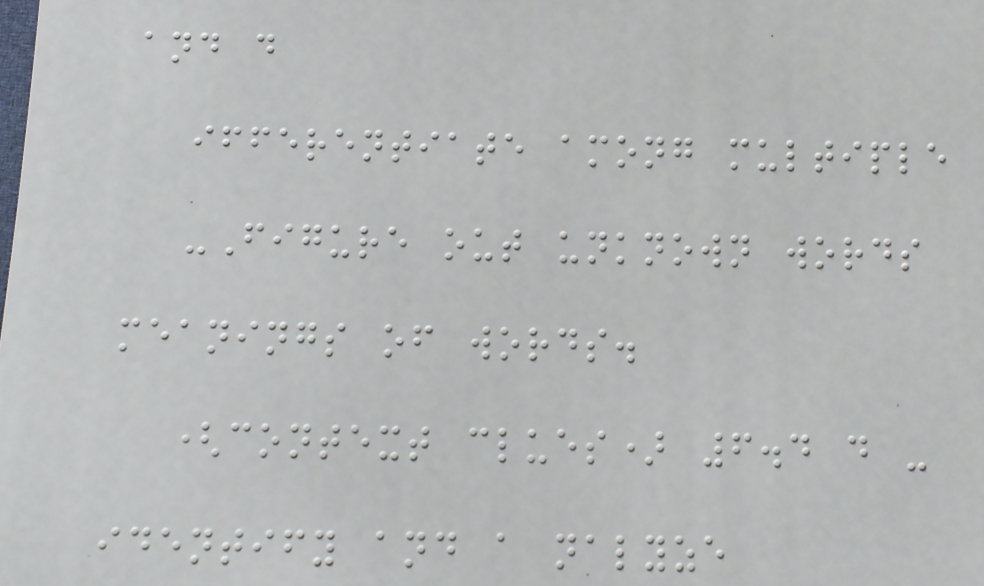and d
ifferentiate among multiple
-Figure out unknown words
meanings of words.
(context clues) 6.4 d -
identify and a nalyze
